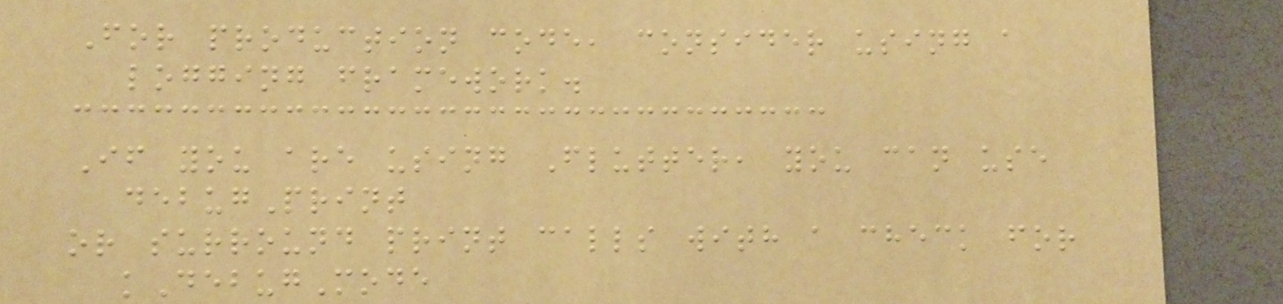For production code, consider using a
logging framework.
If you are using Flutter, you can use
debugPrint
or surround print calls with a check for
kDebugMode
